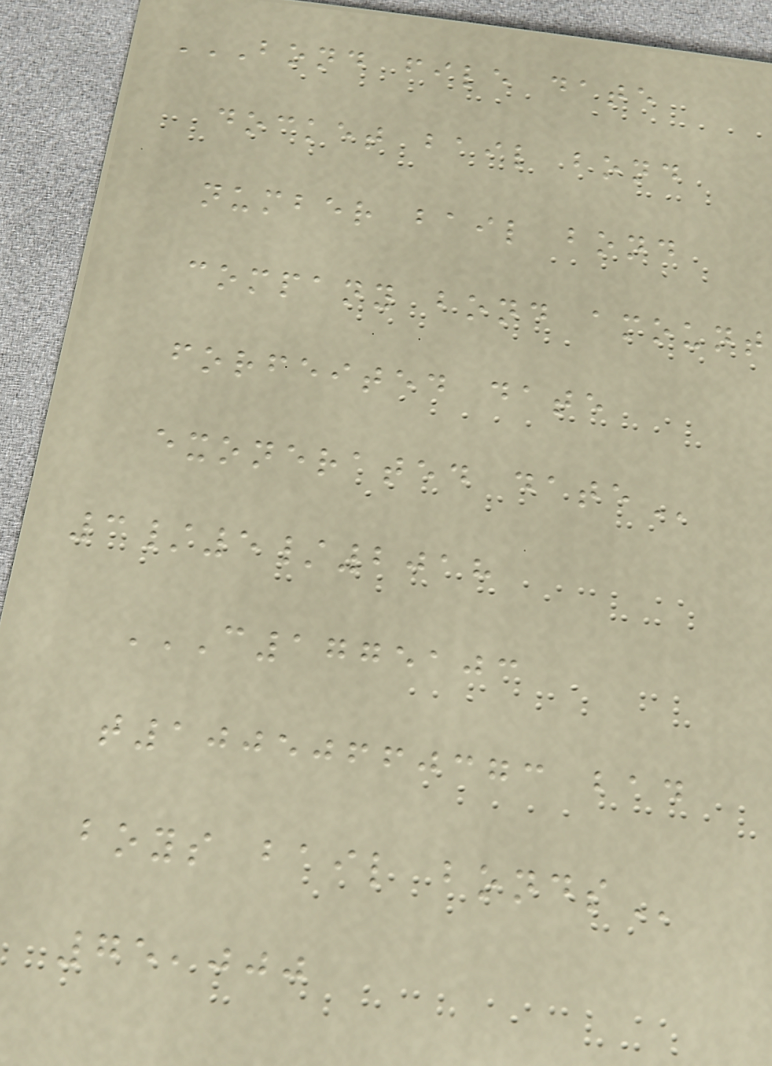BOND FILE DATE
DOCKET BAIL BOND
NUMBER BAIL BOND
COMPANY BOND AMOUNT
FORFEITED DATE
EXONERATED DATE
3/5/2018
C1775103
T10050660373 BAD
BOYS BAIL BONDS
75,000
